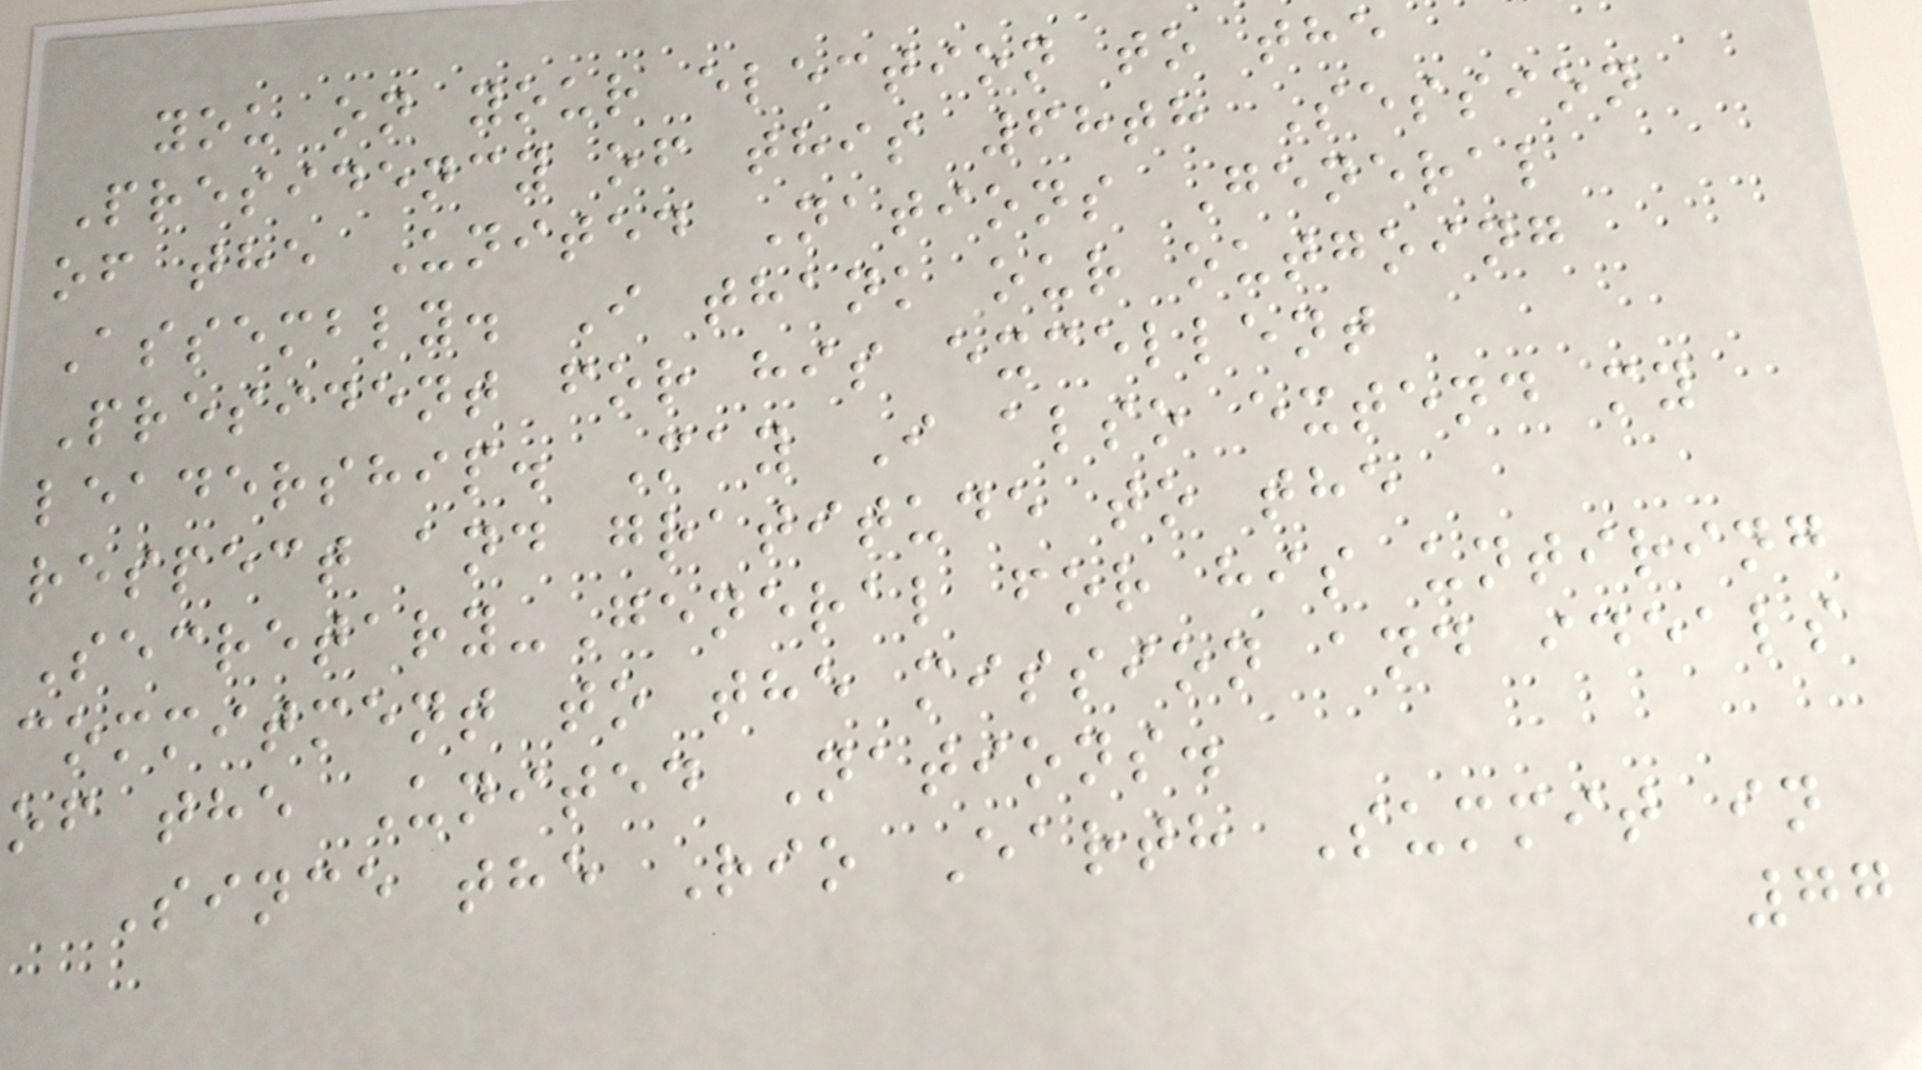you on your election to the
Presidency of this 68th Session
of the United Nations General
Assembly. I thank our outgoing
President for his excellent
leadership. May I also extend my
respect and gratitude to the
Secretary-General for his untiring
commitment to the mission and ideals
of the United Nations.
Since the Rio Earth Summit in
77
